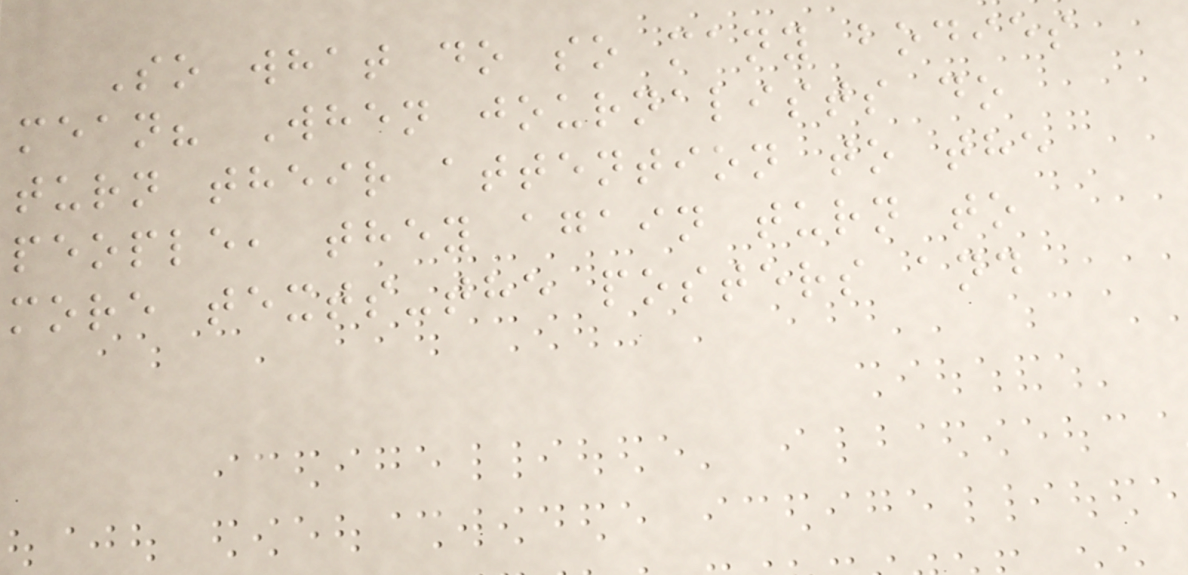So what do so many bodies
mean? When journalists do
turn their attention to the
people, they again turn to
more texts-the posters and
